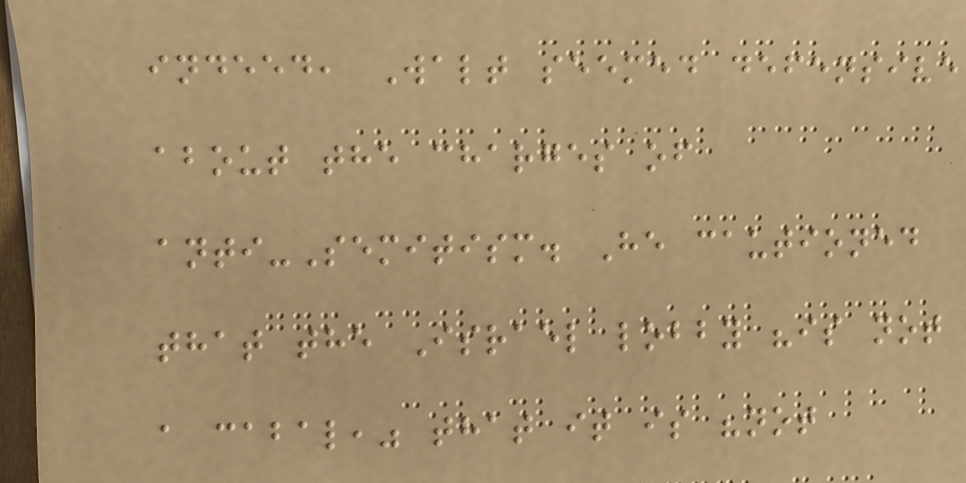indeed, Walt seemed defensive
about the charges of
anti-Semitism. He cautioned
that the Israel lobby "is not
a cabal," that it is "not
